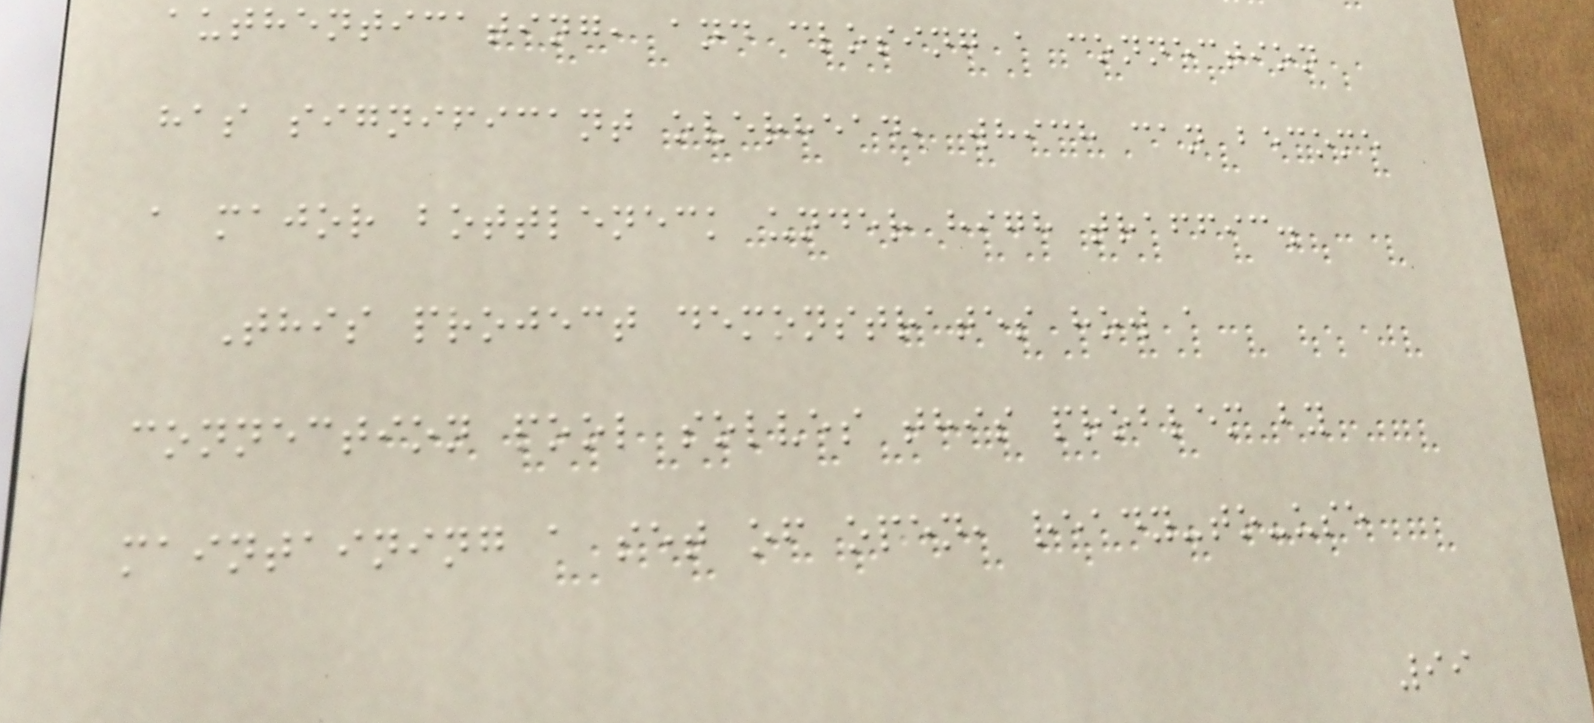authenticating, and closing a connection
has significant overhead, which can become
a major bottleneck under high traffic.
This project demonstrates how a
connection pool solves this problem by
maintaining a set of open, ready-to-use
99
